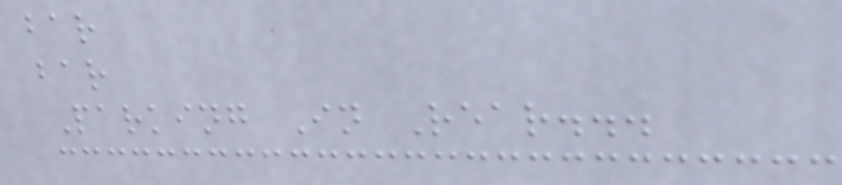bar
bar
Parking In Rear...
